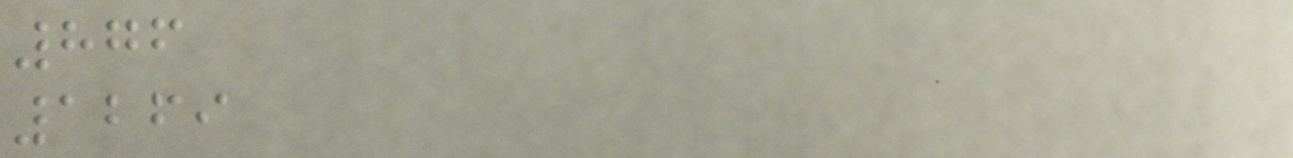876
1269
